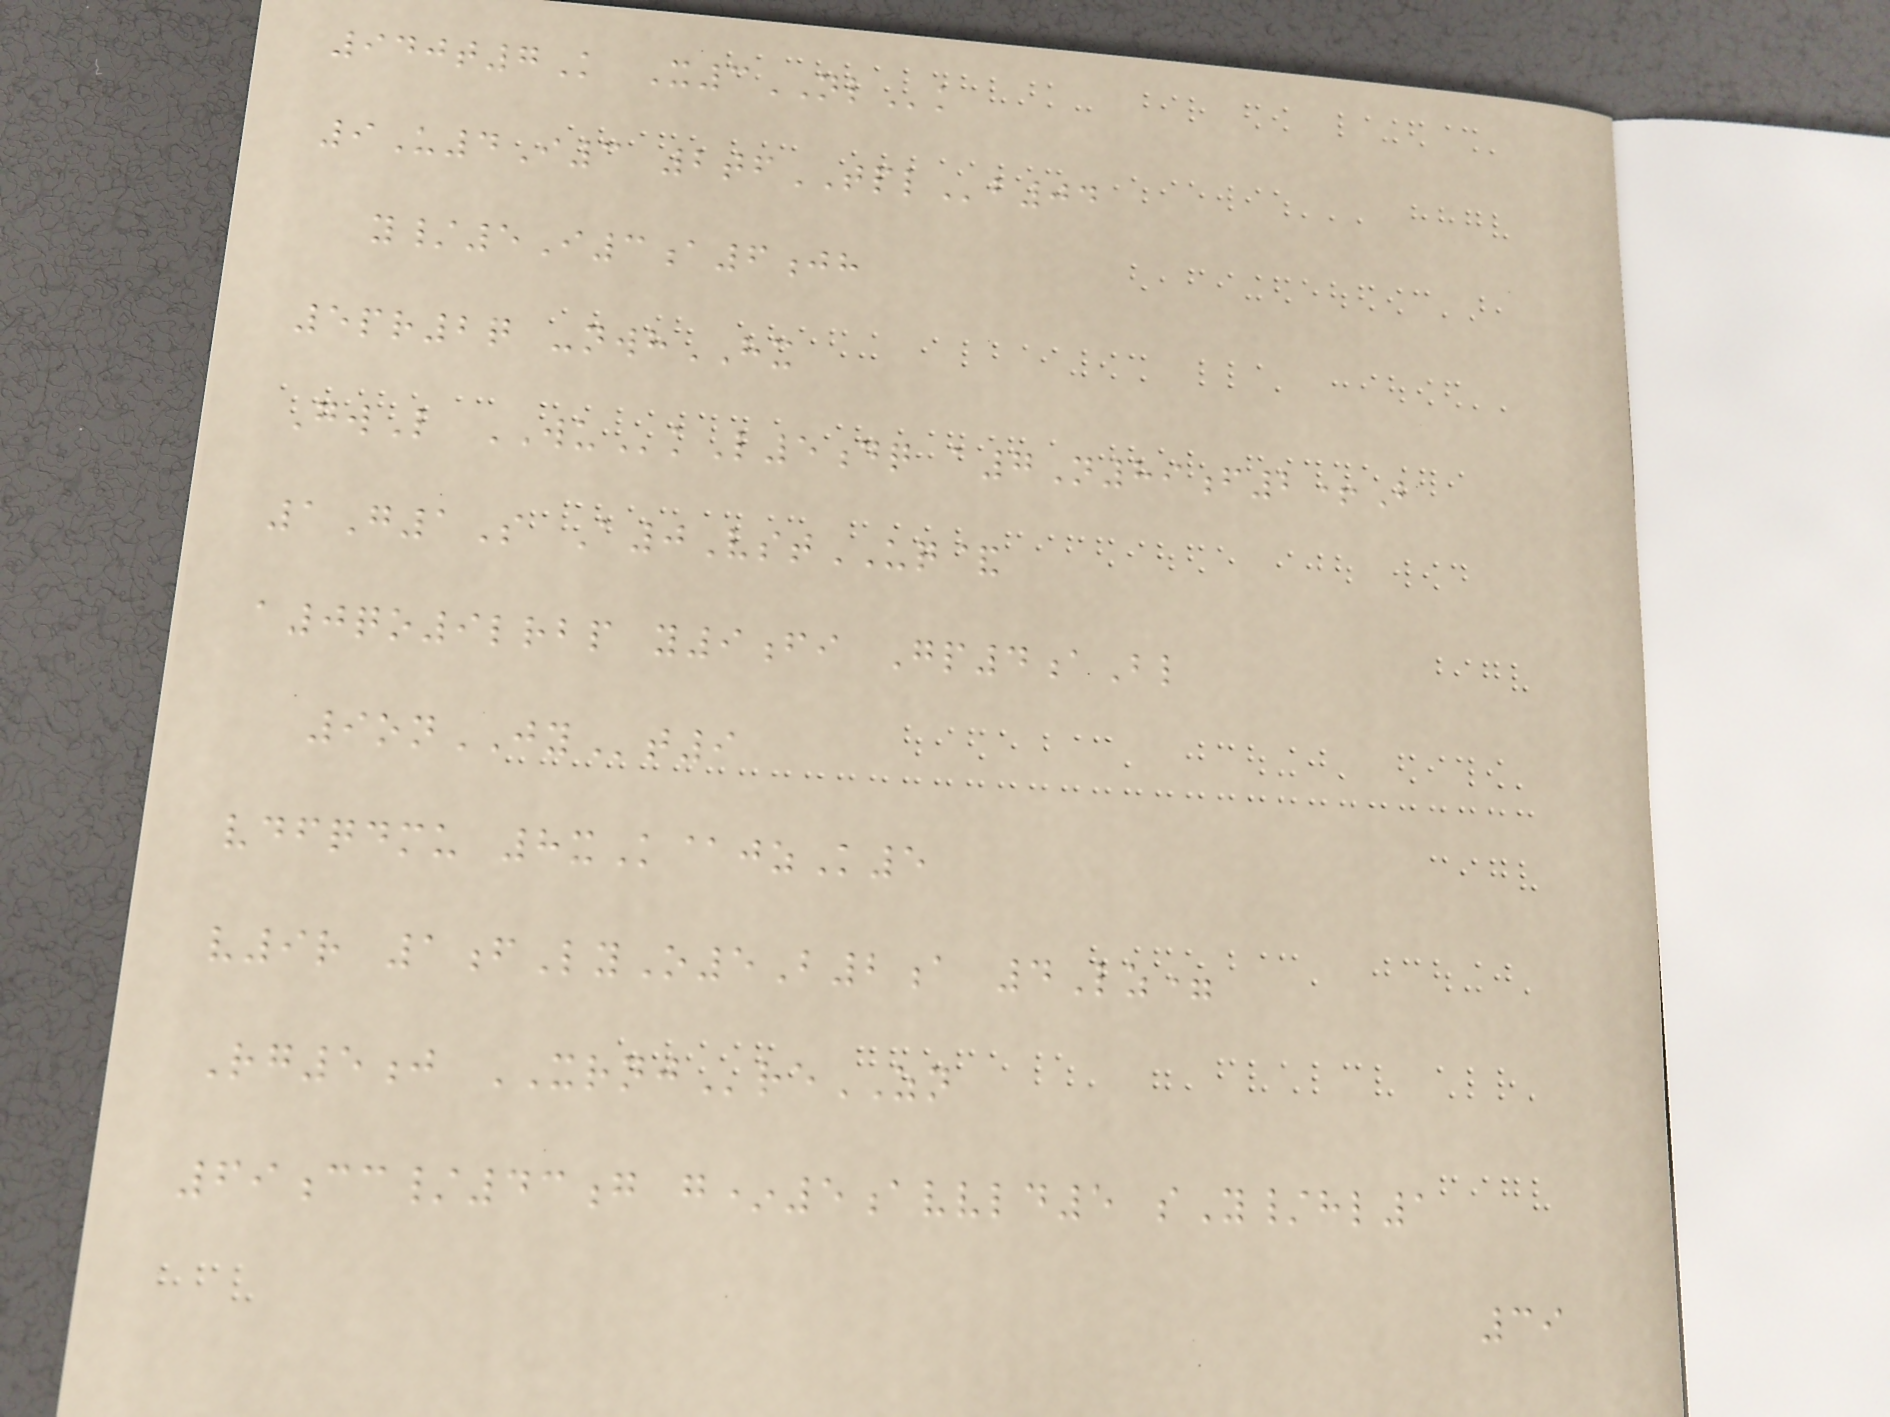940t7K X3NLk
9U4I3 2tfTPLb04
y/5I3a6jh
5pr2q -nwhHX
GwL WUkL5dq a7N89f2+B
1G1S A0VstUQ&
a0qo9lrbp y9fi Gp4aBl
9onJYt9
vdfqdmu 8xK@jzK5
v9r 1fLyO5B2a 4Lz=
Rg5j XRNJreZN
69cc/43g g*5avvld5 sY/hl1
39
